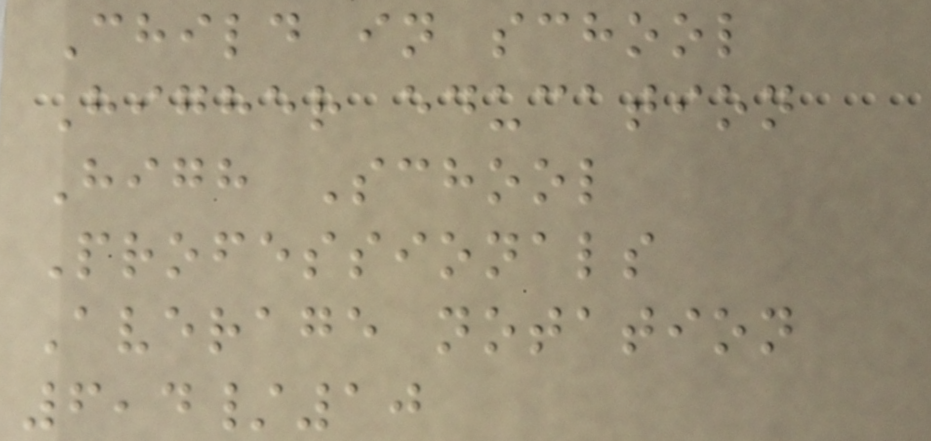Child in school
Higher education
High School
Professionals
Average notation
6,4/10
